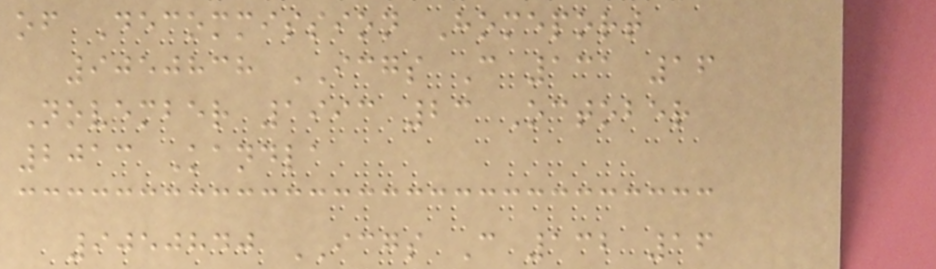of Decommission Homeport
9050838 ICGS C 131 16
November 1993 23 October
2013 Kandla
9050840 ICGS C 132 16
